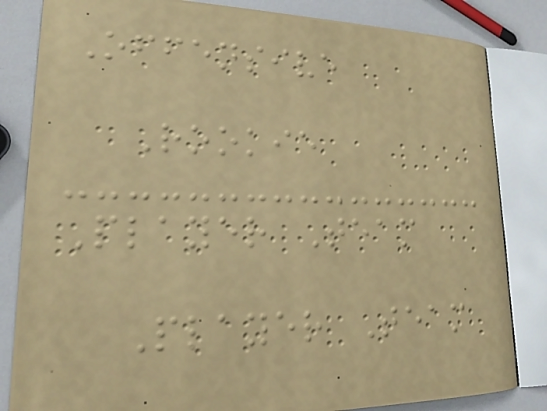Offensive
Rookie
Player Team
Player Team
